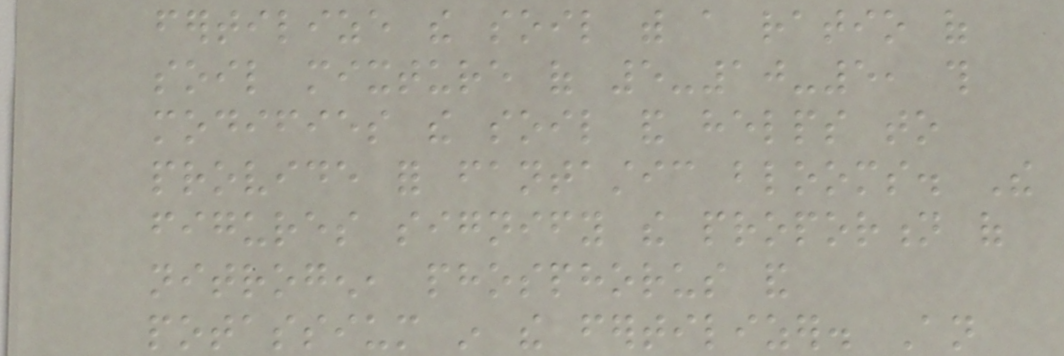fertilize the soil with a ratio of
soil mixture of 5-10-5, this
modifies the soil and helps to
provide for fantastic blooms. The
figures signify the proportion of
nitrogen, phosphorus and
potassium in the fertilizer. An
